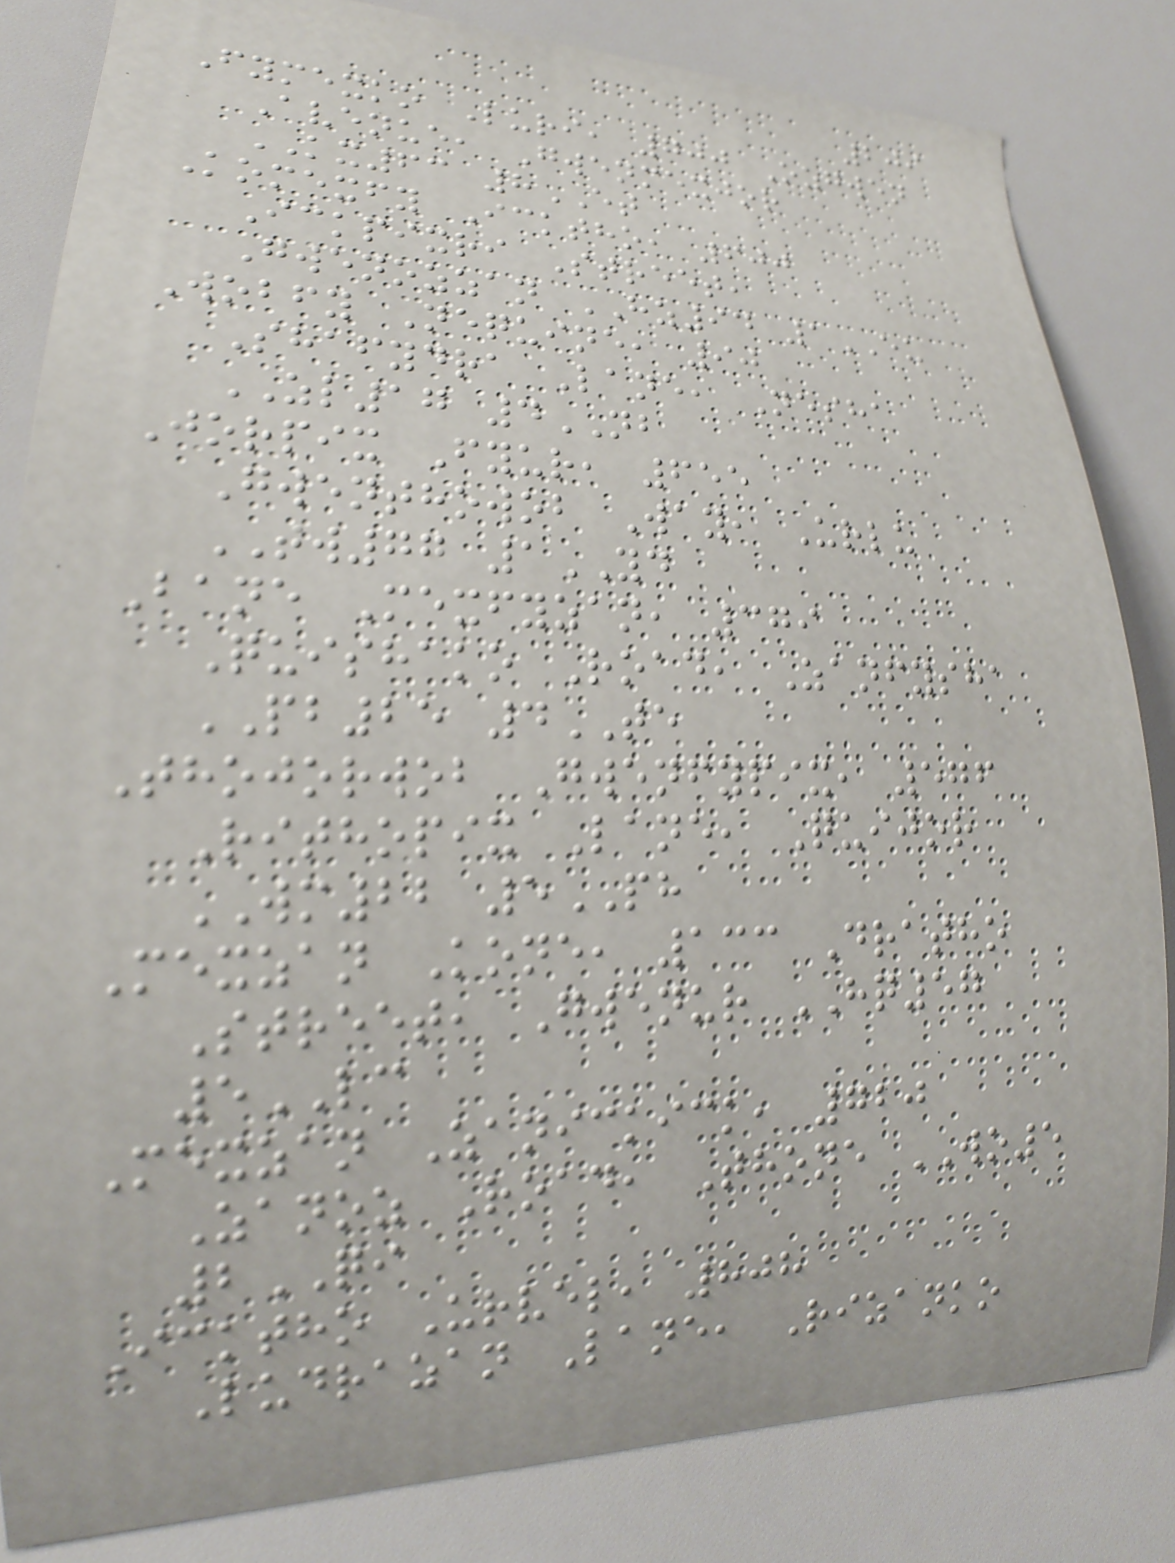209
Fymexko Luri, 700 Ozgwen
Avenue, Gwenmexjor
KX63 8ET
Komexfy Icktho, 600
Ickpixri Street,
Gwenozzan HZ94 1EU
Wobfy Nequine, 90
Shafydra Lane, Nesha
ZL17 4NB
Jorpix Fyur, 655
Gwenthowob Way, Urlu
TW77 1YD
Bane Mexfyzan, 379
Quishako Road, Zanfysha
PB25 4TE
Thojorwob Gwenfypix, 576
Rithopix Lane, Quijor
WM22 5PH
Mexzan Kone, 133 Dratho
Street, Gwenur HQ57
5LC
Mexzan Zanickick, 720
Zanoz Road, Thone WO5
2QI
Icktho Urvel, 808
Ludrazan Lane, Rizanko
